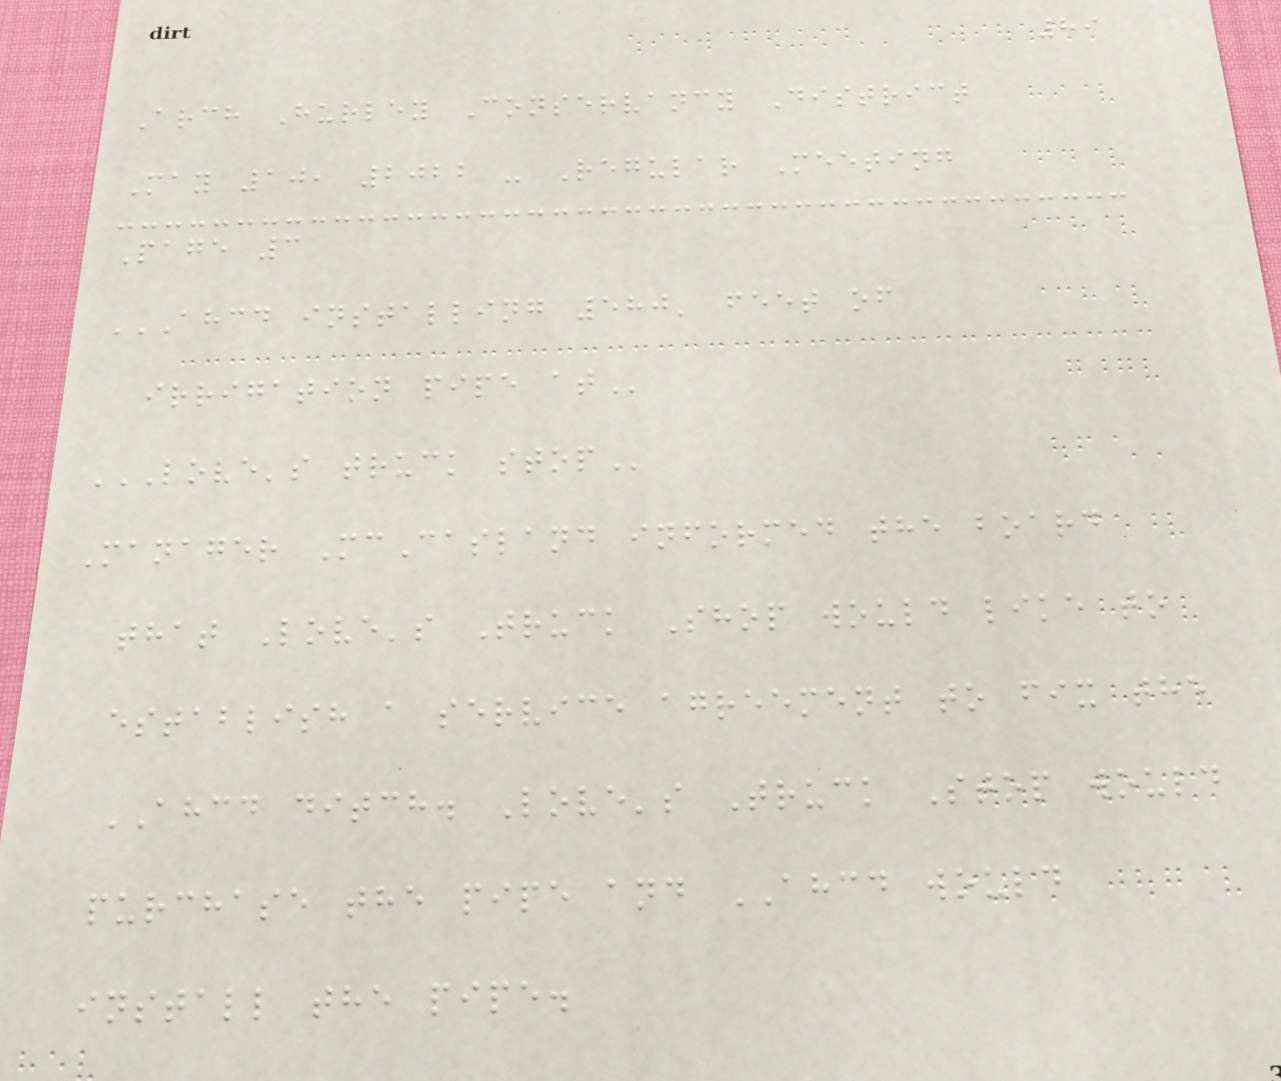89
Arch Hurley Conservancy District
May 10, 2022 - Regular Meeting
Page 3
AHCD INSTALLING 580' FEET OF
IRRIGATION PIPE AT
LOVE'S TRUCK STOP
Manager McCasland informed the board
that Love's Truck Shop would like to
establish a service agreement to fix the
AHCD ditch. Love's Truck Stop would
purchase the pipe and AHCD would
install the pipe.
